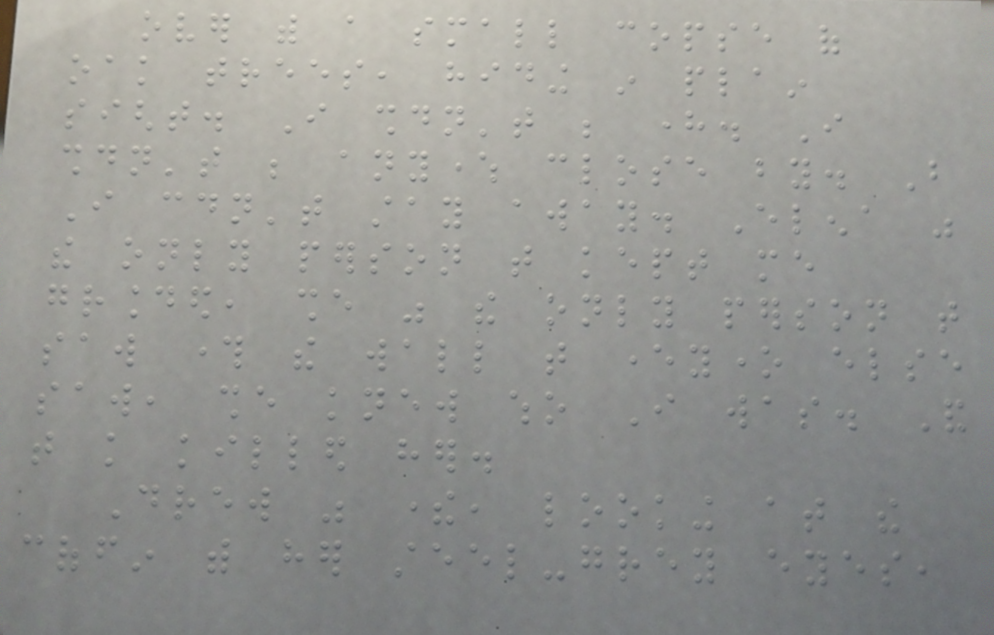over with a small copse of
oak trees, hiding in plain
sight. I shouldn't be here. I
shouldn't be anywhere close by. But
I couldn't stay away. Elena was
the only person that kept me
grounded, she was the only person that
saw through the wall that everyone else
saw, she knew who I was. And
that knowledge killed her.
Drew was there, looking at the
coffin with her steel-grey eyes,
